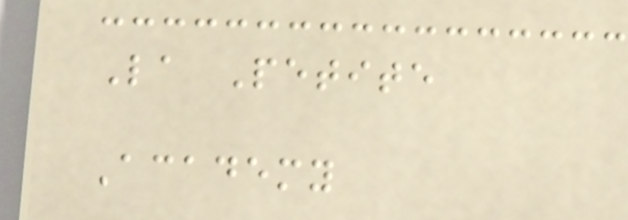La Petite
Academy
